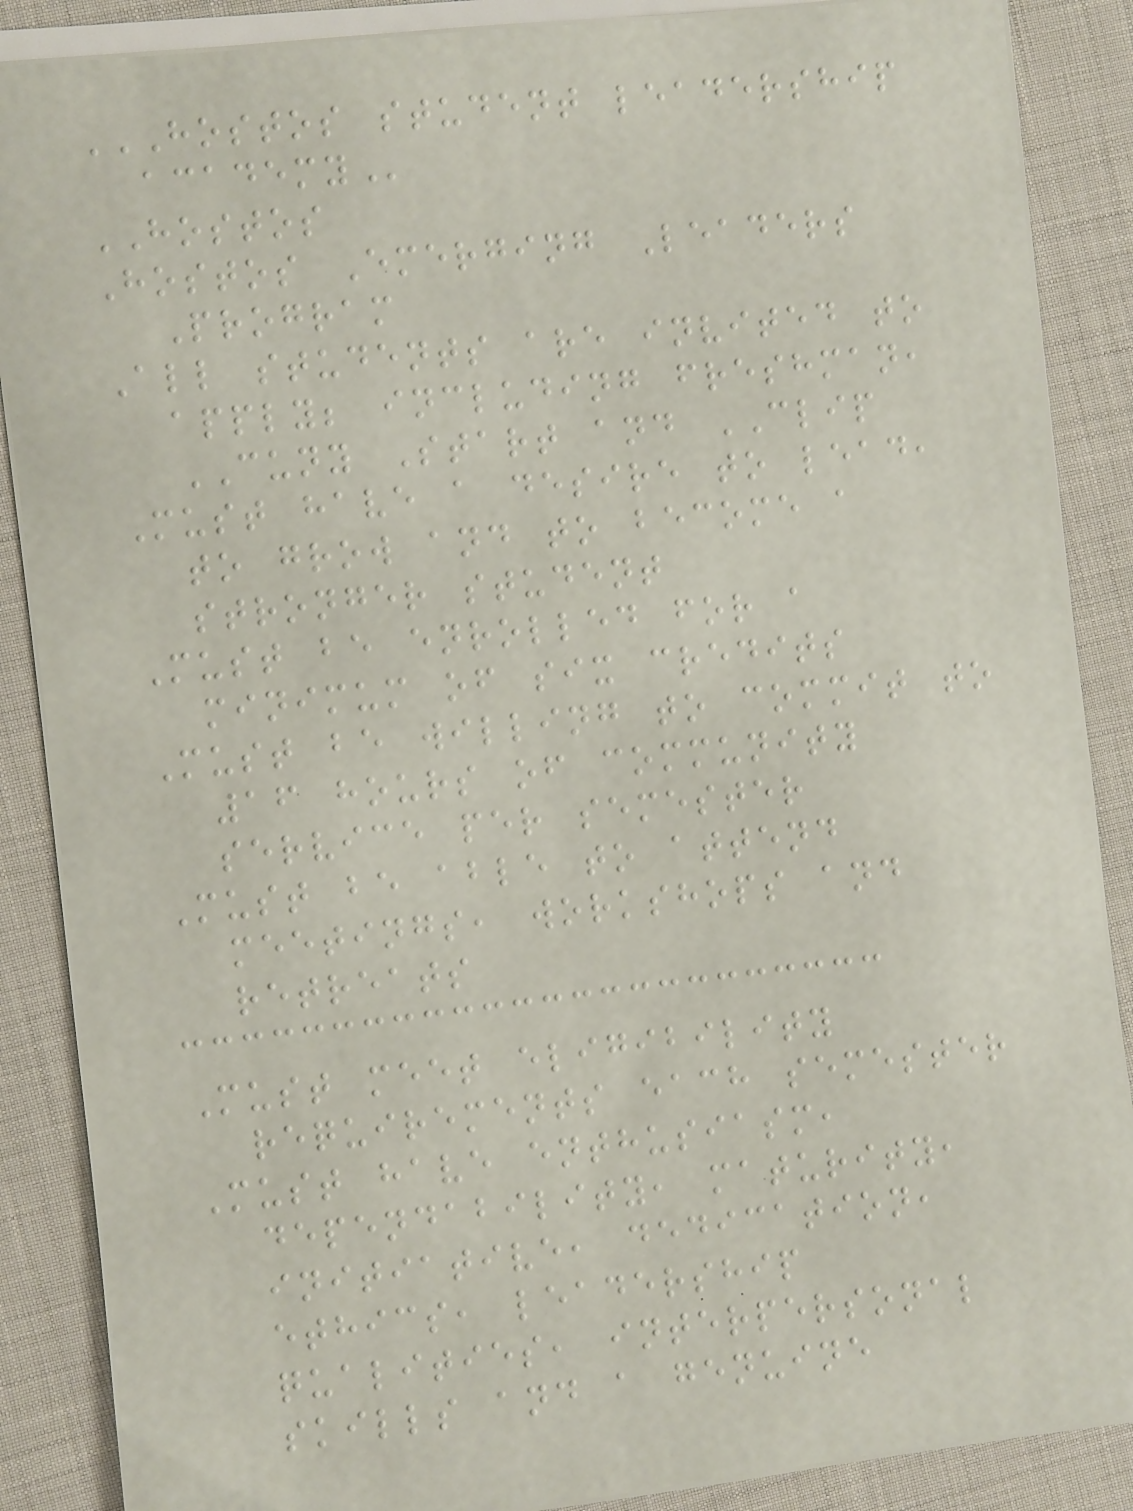HOSTOS STUDENT LEADERSHIP
ACADEMY
HOSTOS
Hostos Emerging Leaders
Program
All students are invited to
apply; including freshman,
CUNY Start and CLIP
Must have a desire to lead,
to grow and to become a
stronger student
Must be enrolled for a
minimum of six credits
Must be willing to commit to
16 hours of community
service per semester
Must be able to attend
meetings, workshops and
retreats
Must meet eligibility
requirements each semester
Must have enthusiasm,
dependability, maturity,
initiative, dedication,
ethics, leadership
qualities, interpersonal
skills and a genuine
